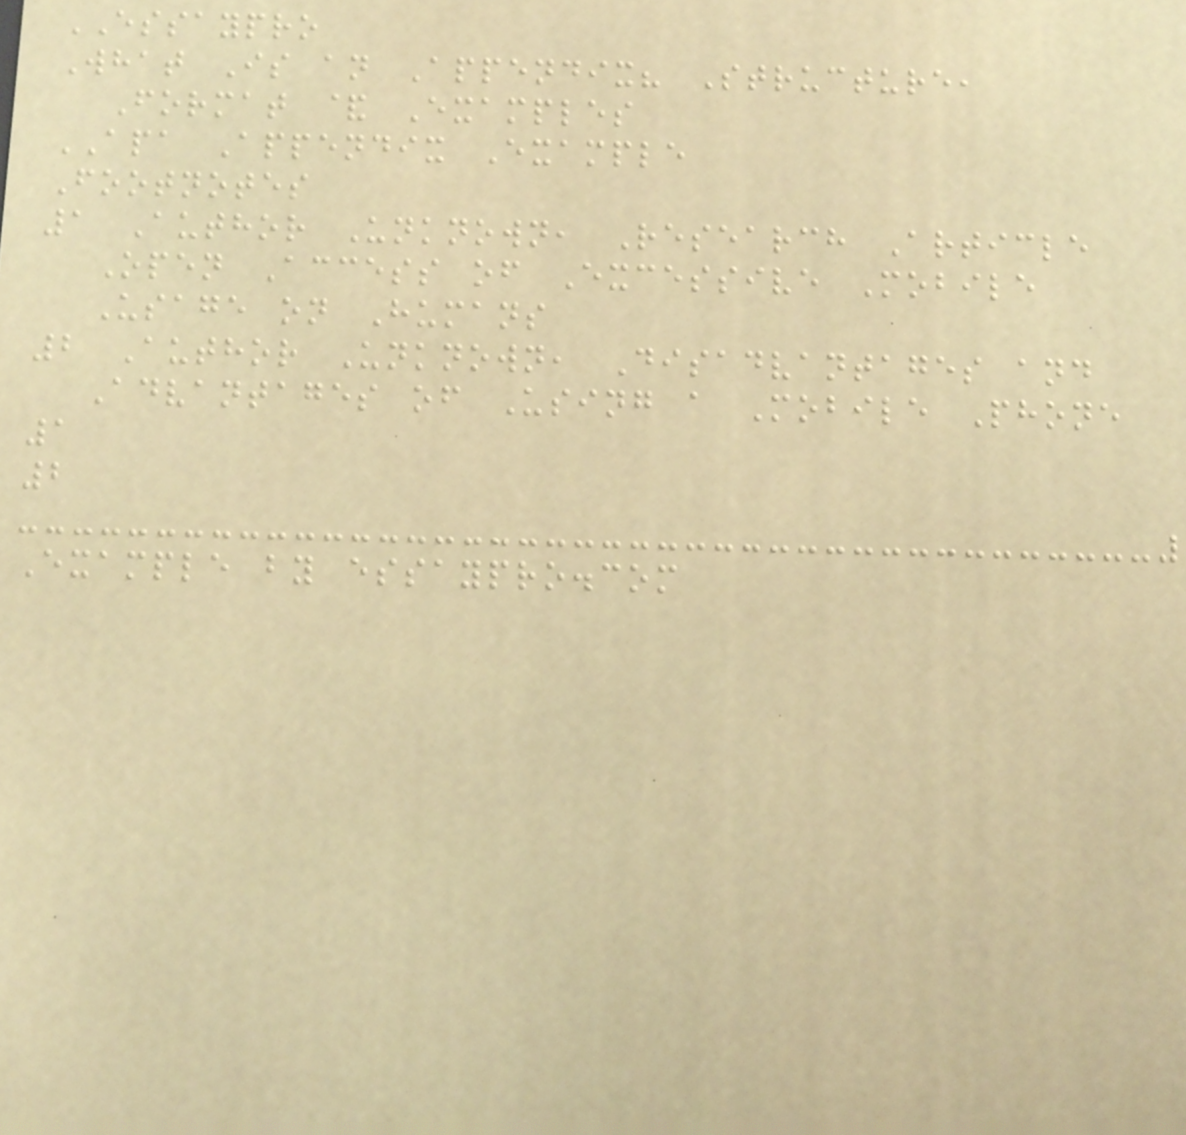ESSAYPRO
What Is an Appendix? Structure,
Format & Examples
APA Appendix Example
Footnotes
1 Author Unknown, Research Article
Open Access of Excessive Mobile
Usage on Humans
2 Author Unknown, Disadvantages and
Advantages of Using a Mobile Phone
1
2
Example by essaypro.com
